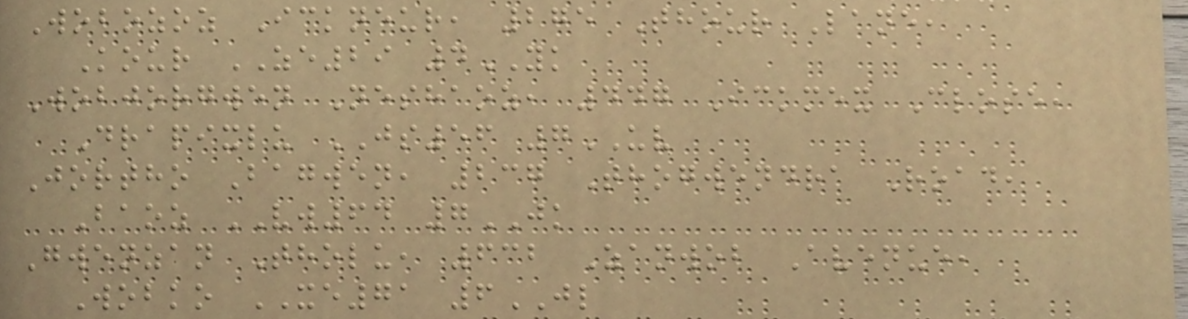Wobozoz Ickneur, 275 Thour Lane,
Kour ZE29 4YK
Wobjorgwen Neshaoz, 447 Ickmex Close,
Drapixlu JS56 7UV
Jortho Bagwen, 237 Thogwendra Road,
Baoz VW64 7JK
Gwenzan Tholu, 632 Zanwob Avenue,
Wobko XE71 6JL
